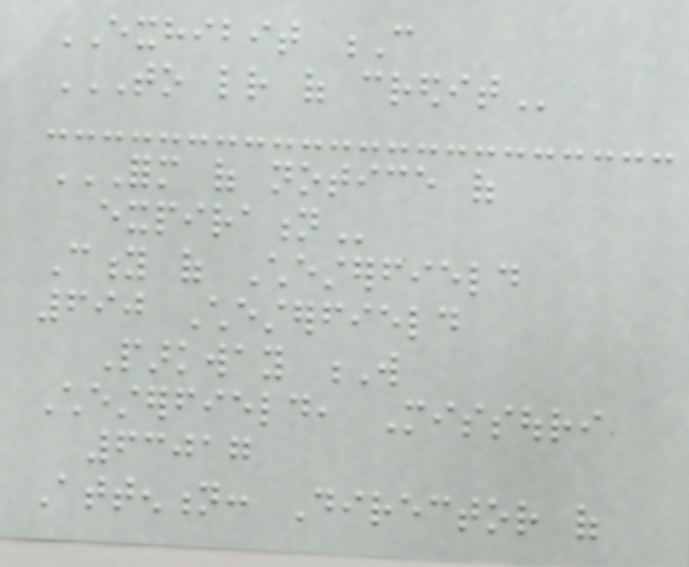EXHIBIT C
TO LETTER OF CREDIT
FORM OF NOTICE OF
EXPIRATION
City of Chesterfield
690 Chesterfield
Parkway W
Chesterfield, Missouri
63017
Attention: Director of
